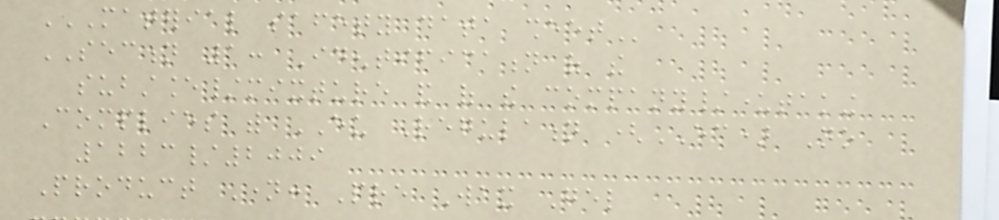MATERIAL SAFETY DATA SHEET
SECTION 1: Identification of the
substance/mixture and of the company/undertaking
Complies with EU Regulation (EC) No
1223/2009
Product Name: Pre Wax Gel
